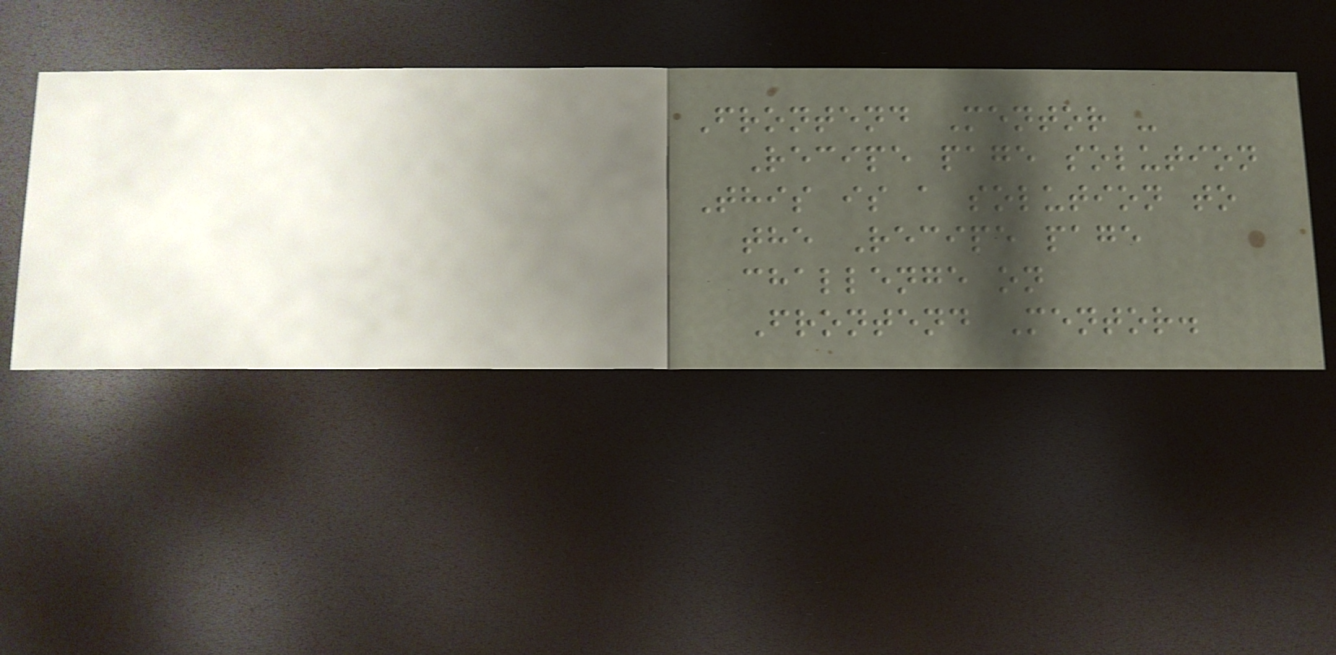Frontend Mentor -
Recipe page solution
This is a solution to
the Recipe page
challenge on
Frontend Mentor.
